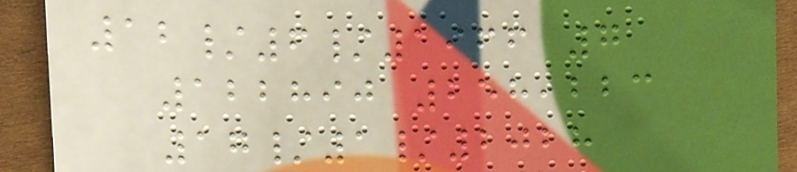12/6/1966 7
122890 258,223
17/1/2028
